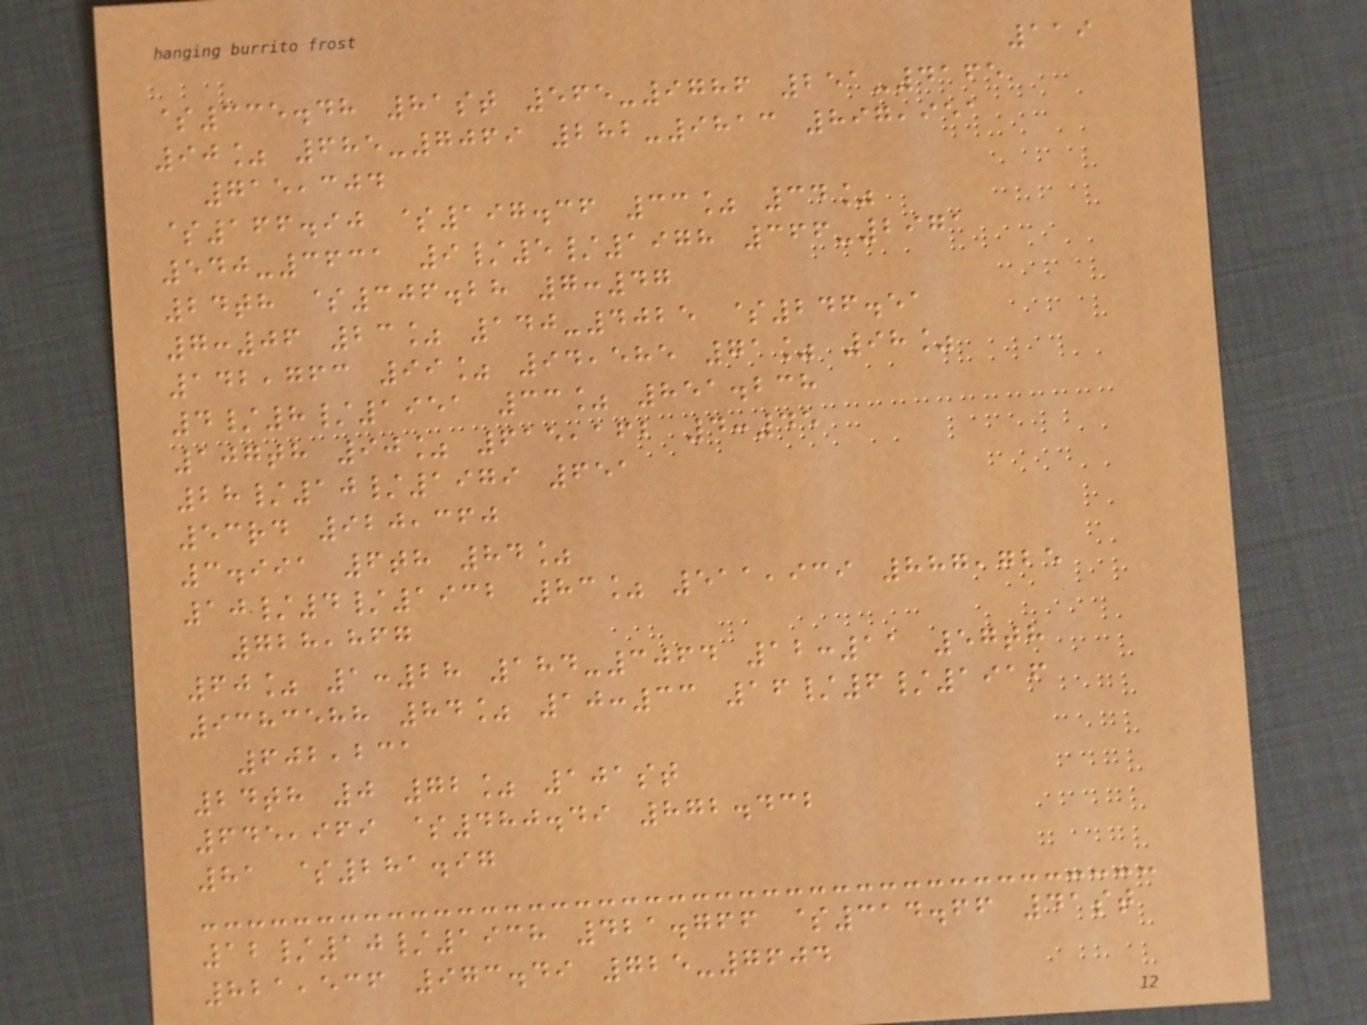119
$335.48 81st 565-9786 251-4165
90% 685-7069 282-9813 897,951
715,304
$166.90 $197.36 33% 34%
540-3631 9/5/1978 366-2971
24th $306.28 7:47
7:06 23% 140-4025 $246.51
142,763 99% 94,585 71% 98%
4/8/1951 33% 851.238
107th 90% 615,162 4:45
28/10/1979 651
53rd 920,360
3.991 6th 84%
10/4/1932 83% 511,939 887,725
728,867
60% 1:28 184-3064 12:11 57th
9383588 84% 10:33 16/6/1916
602,231
24th 0 72% 101st
645,969 $480.49 872.432
81 $281.97
12/10/1938 421.766 $314.66 41st
821,536 973.49 725-7604
